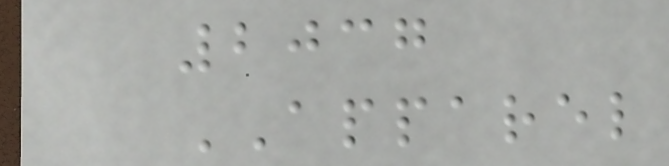2037
APPAREL
